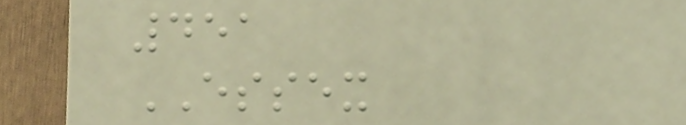451
ESSEX
